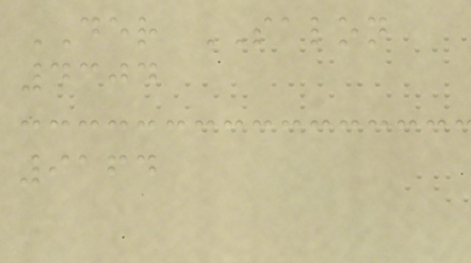DER SALON
4304
9164
